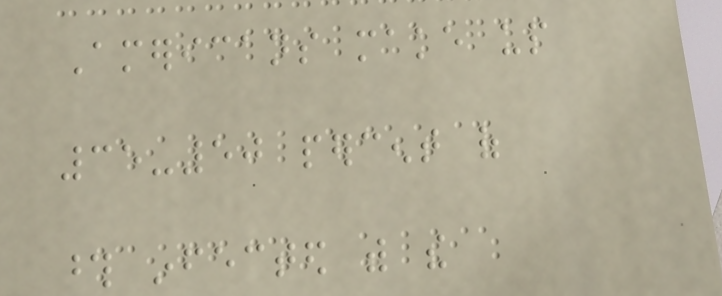Americans make up
35-50 percent of
those infected with the
